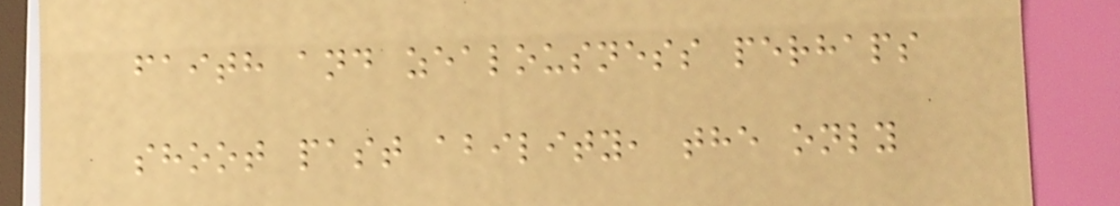faith and zealousness perhaps
shoot past ability, the only
